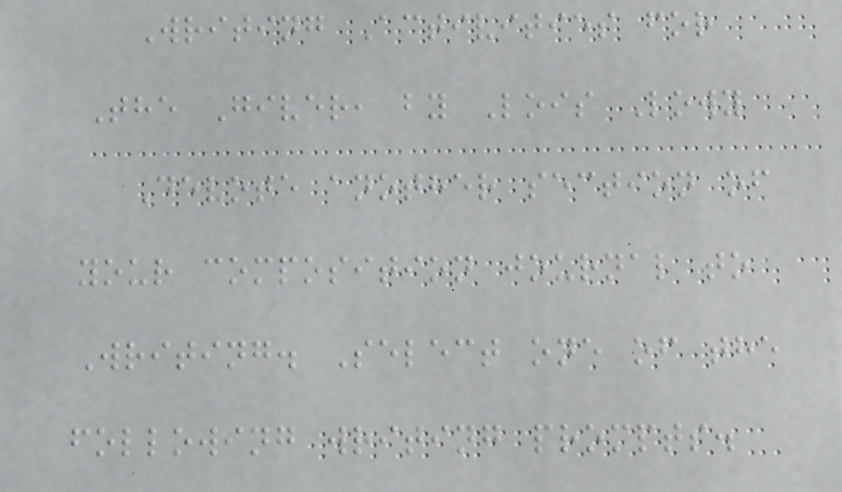Writing Activities for
The Giver, by Lois Lowy
Devote another section of
your composition journal to
Writing. Select one of the
following writing prompts.
